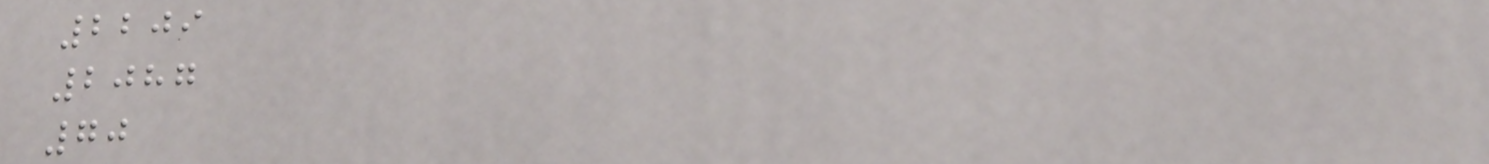2209
2087
70
